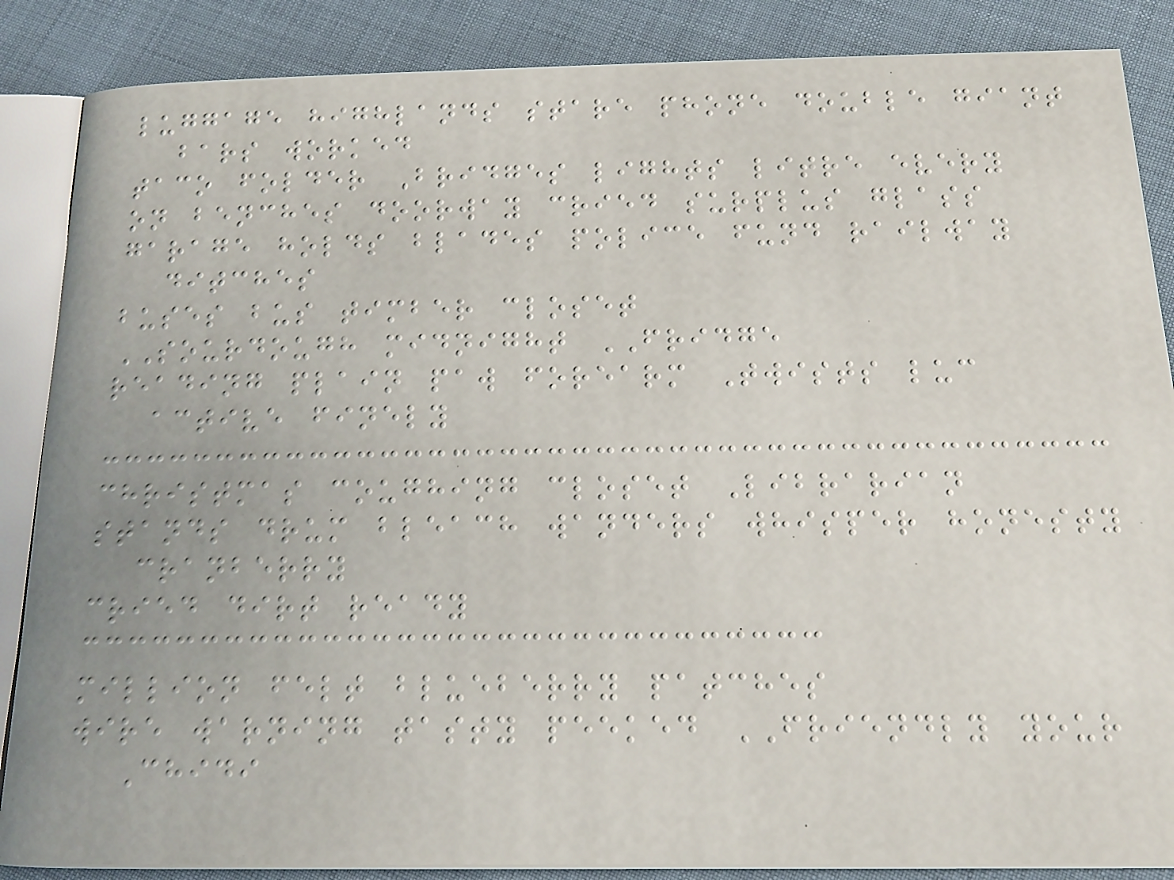luggage highlands stare phone double giant
bars worked
taco folder Bridges lights litre every
on benches doorway cried surplus glass
garage holds blades police fund railway
ditches
buses bus timber closet
SOURDOUGH midnight FRIDGE
reading plain paw forearm Twists luc
active finely
christmas coughing closet Librarian
stands drum bleach wanders whisper honesty
cranberry
cried dirt ready
million felt blueberry patches
wire warning tasty peeked FRIENDLY your
Chidi
